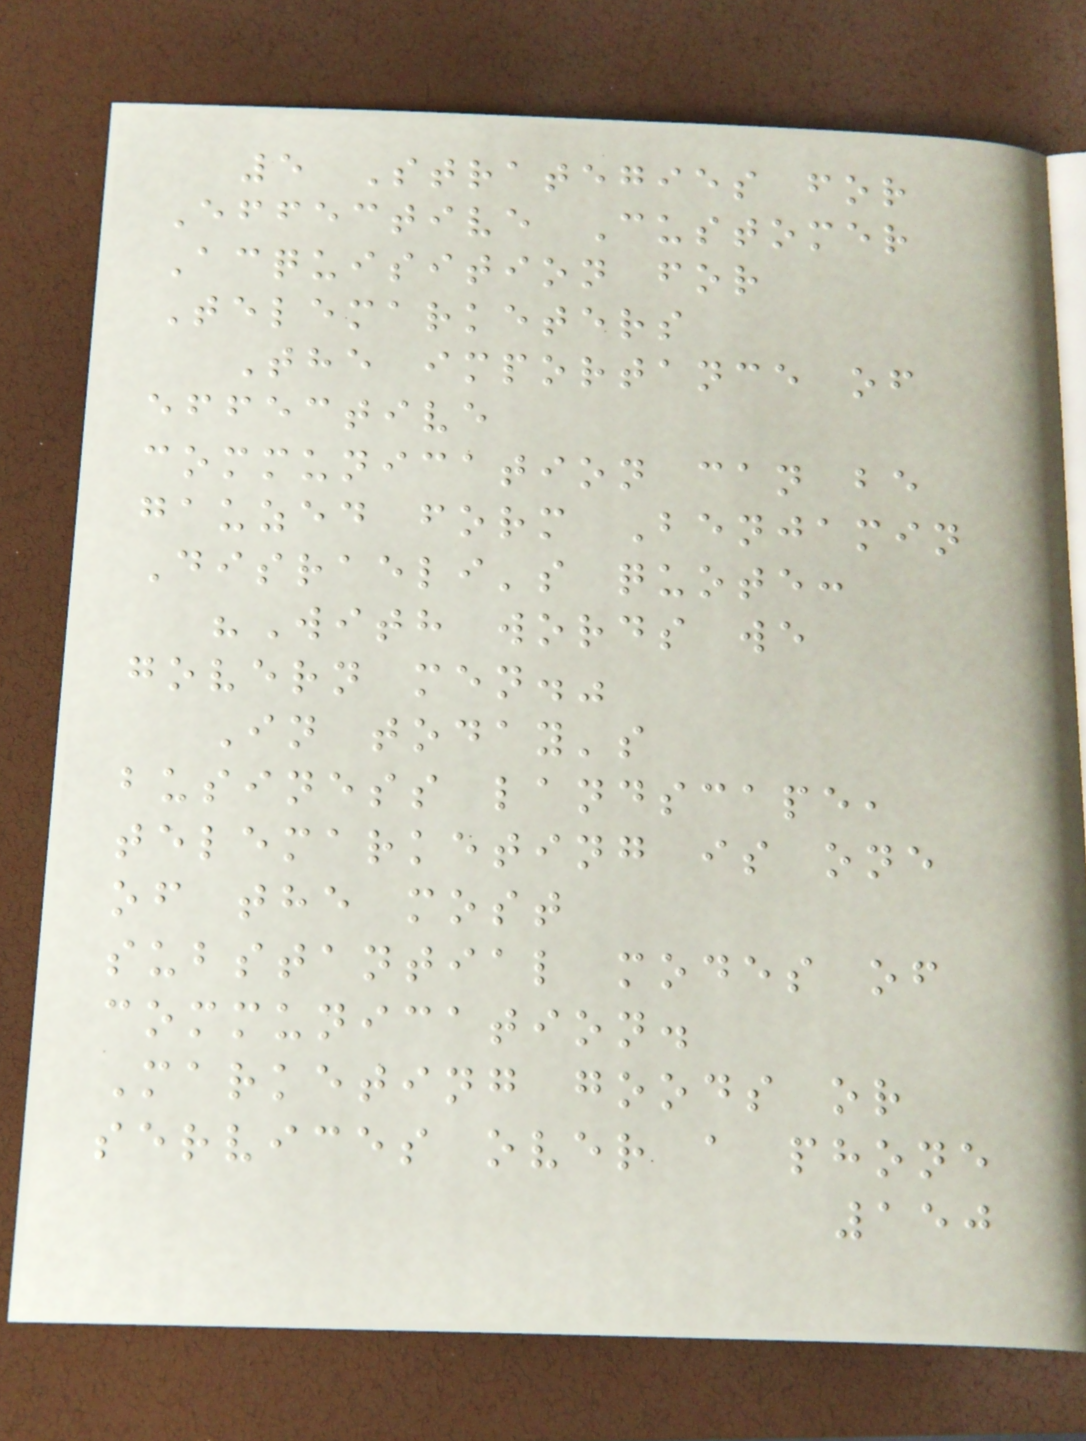5 Strategies for
Effective Customer
Acquisition for
Telemarketers
The importance of
effective
communication can be
gauzed form Benjamin
Disraeli's quote:
"With words we
govern men."
In today's
business landscape,
telemarketing is one
of the most
substantial modes of
communication.
Marketing goods or
services over a phone
150
